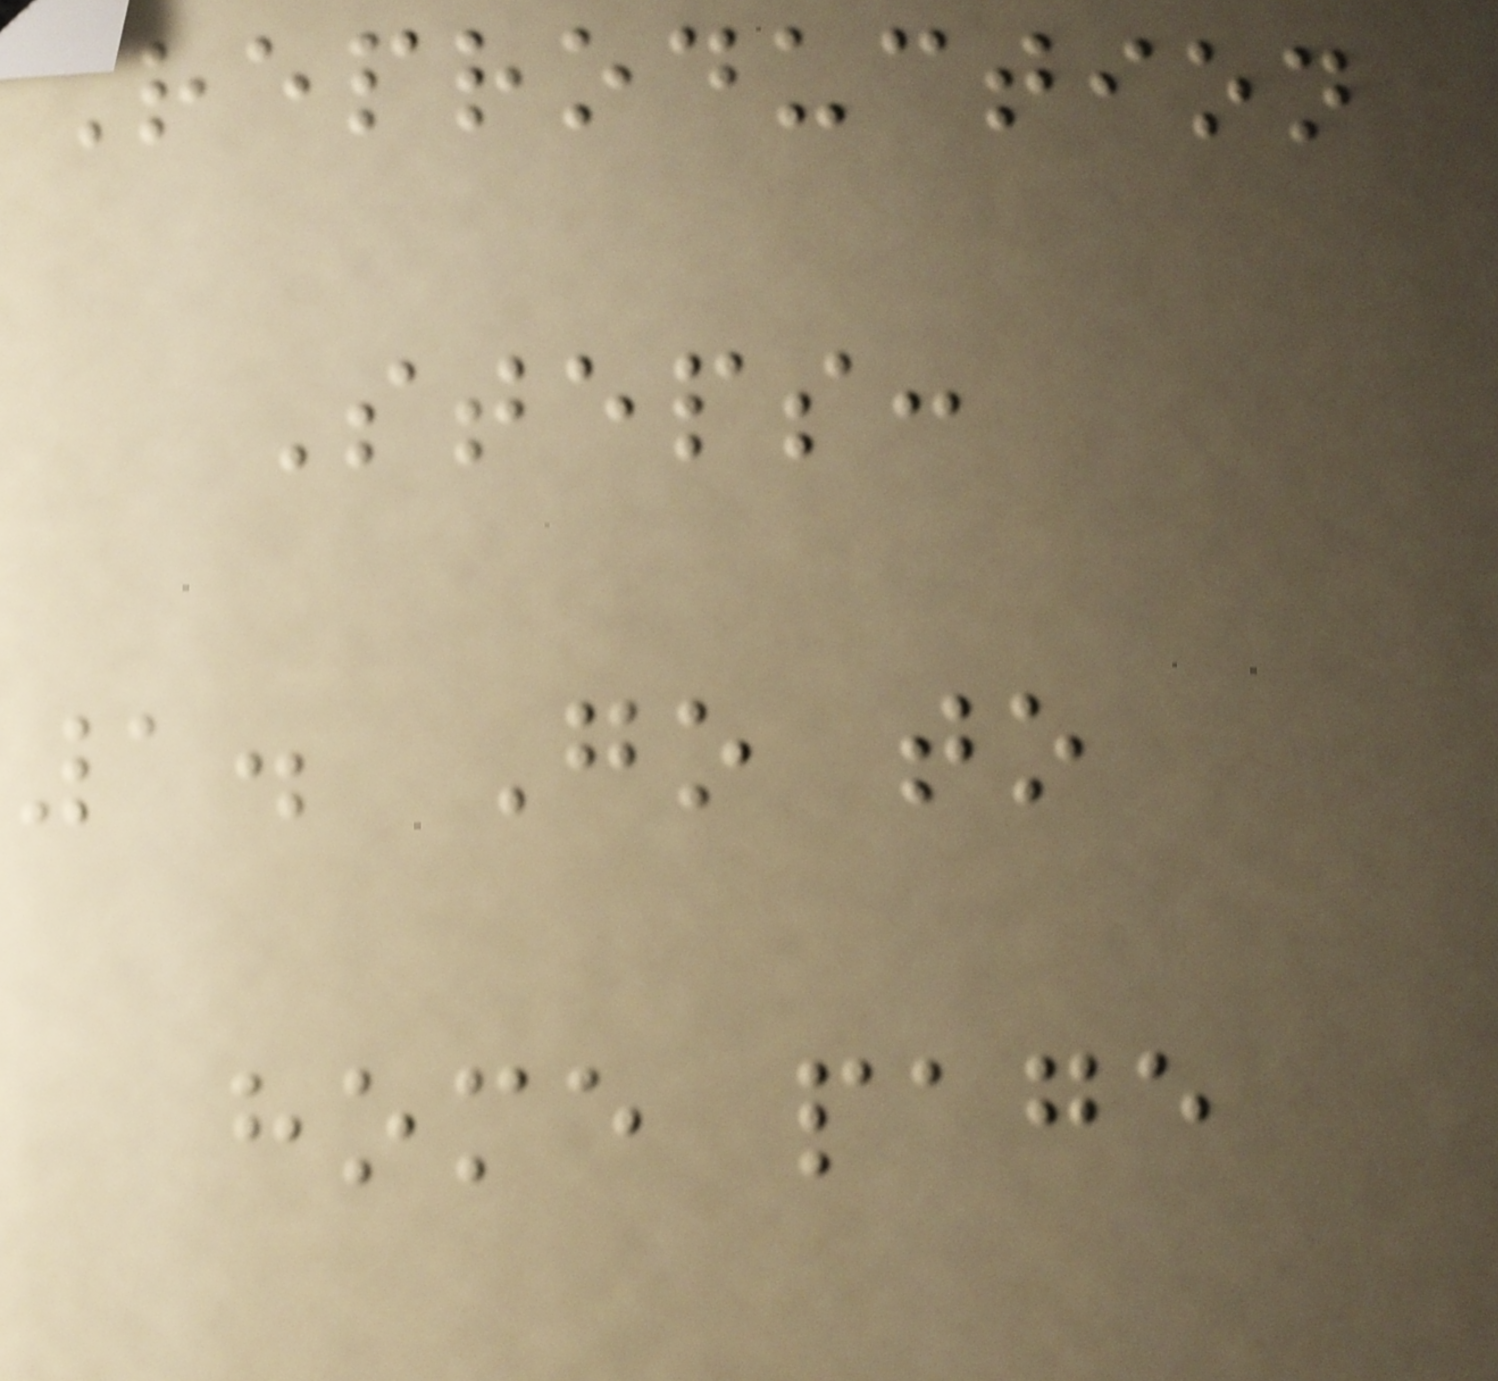Reproduction
Steps:
1. Go to
home page
